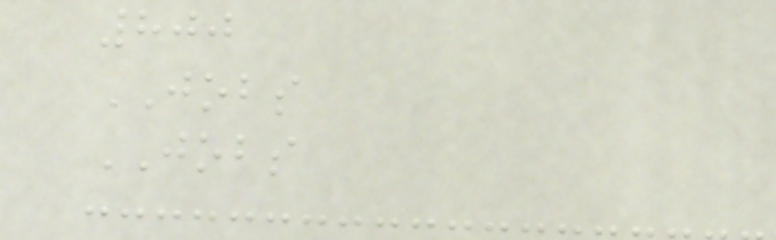800
JOBS
JOBS
